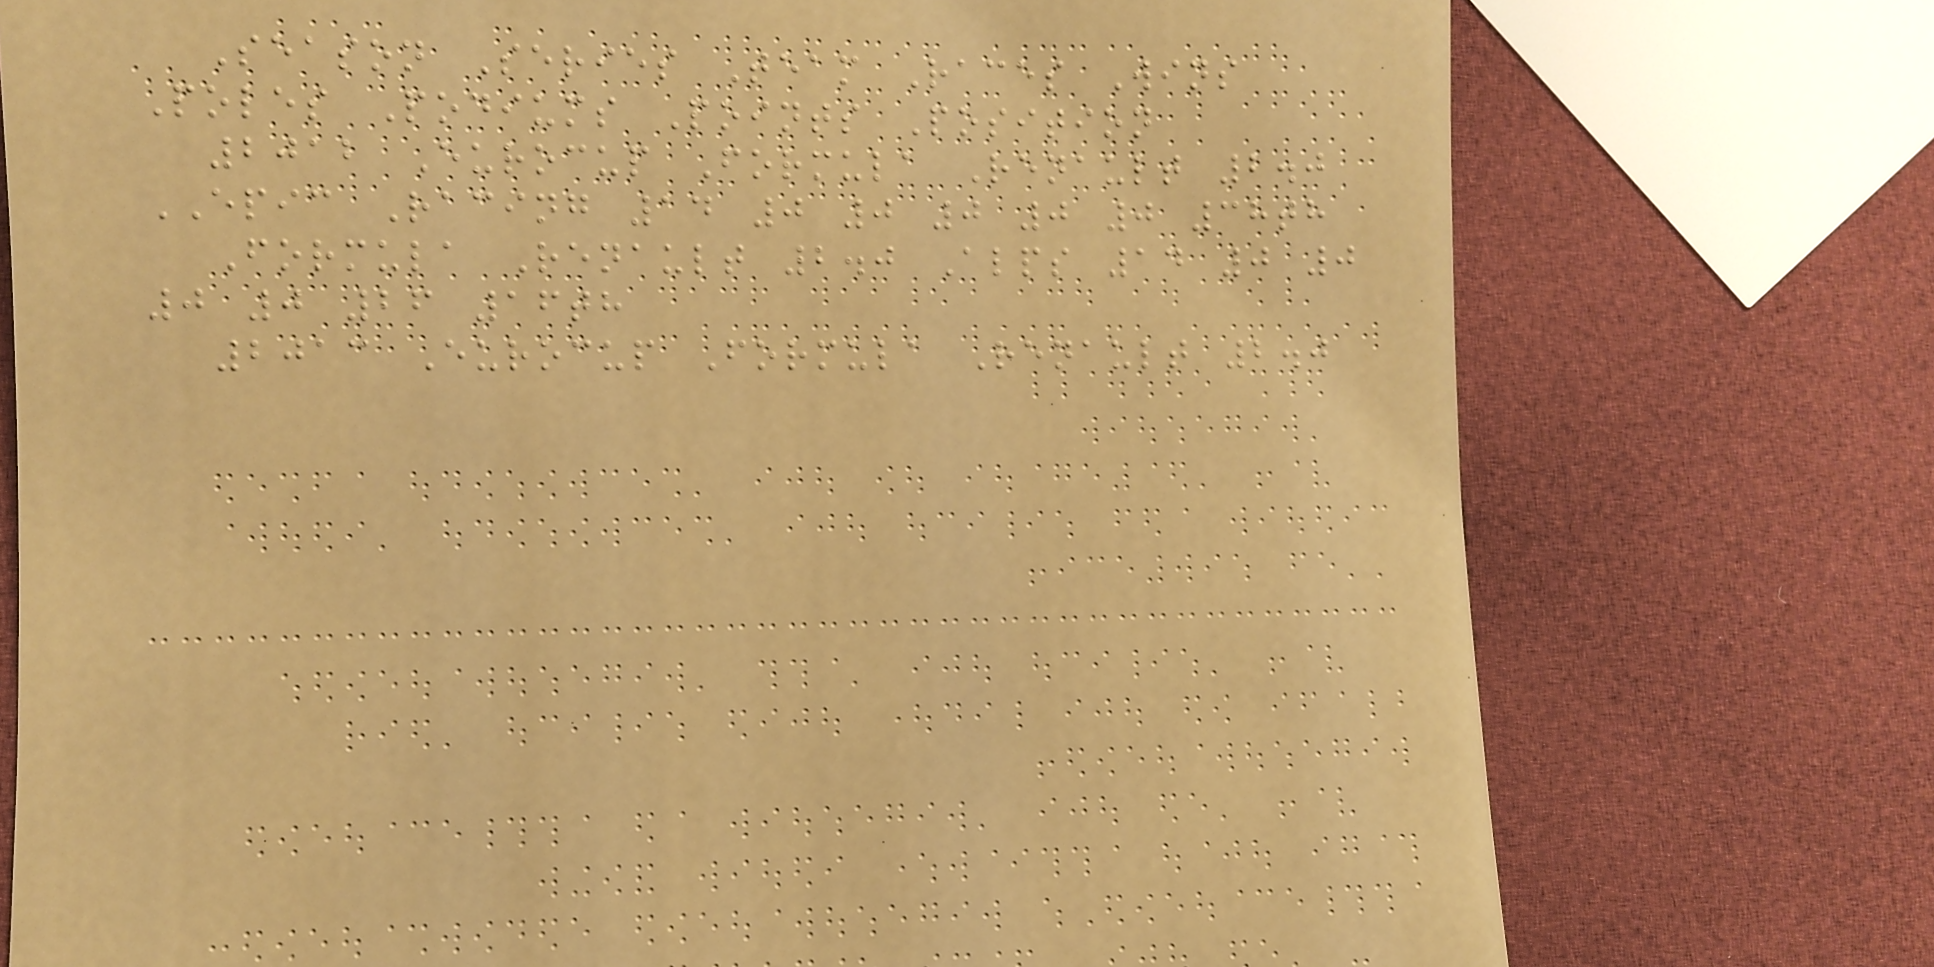Season Series Team Races Wins
Poles Podiums Points Position
2012 Eurocup Formula Renault 2.0
EPIC Racing 14 0 0 0 0 0 38th
Formula Renault 2.0 Alps 14 0 0
0 0 26 16th
2013 Eurocup Formula Renault 2.0
